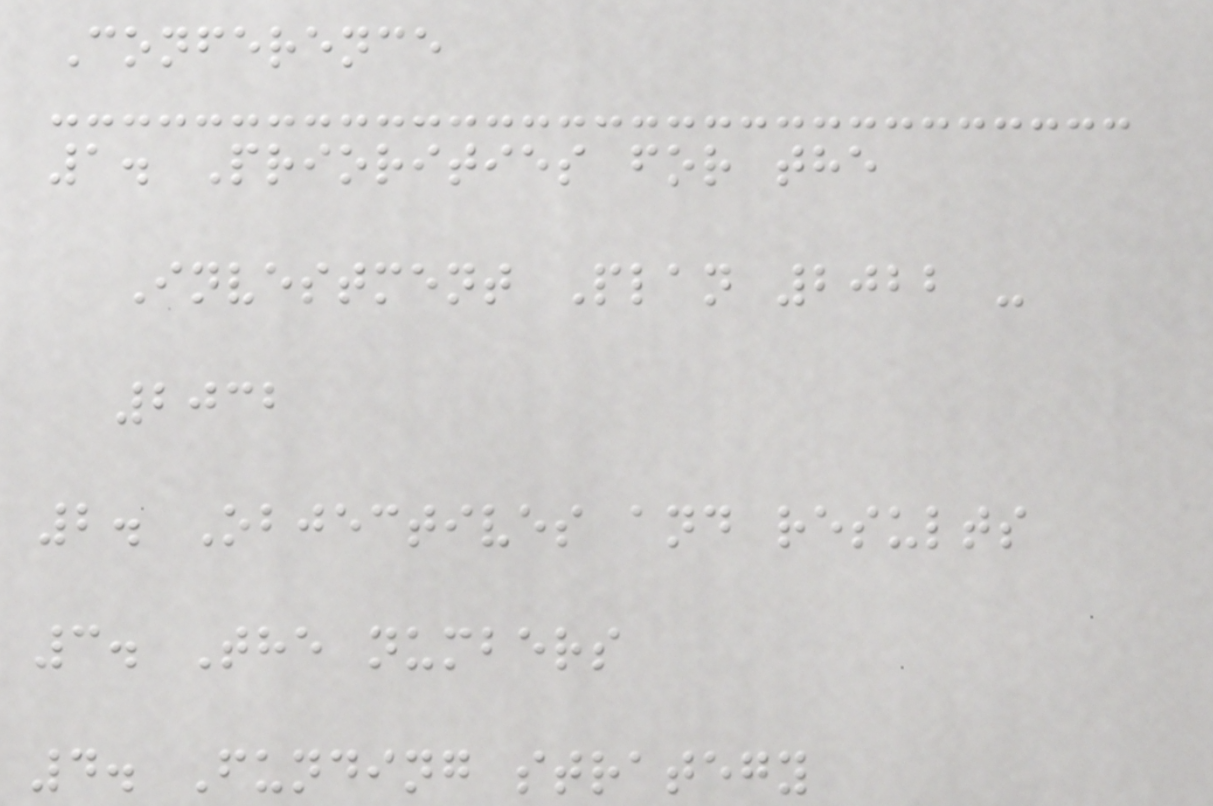Conference
1. Priorities for the
Investment Plan 2022 -
2032
2. Objectives and results
3. The numbers
4. Funding strategy
